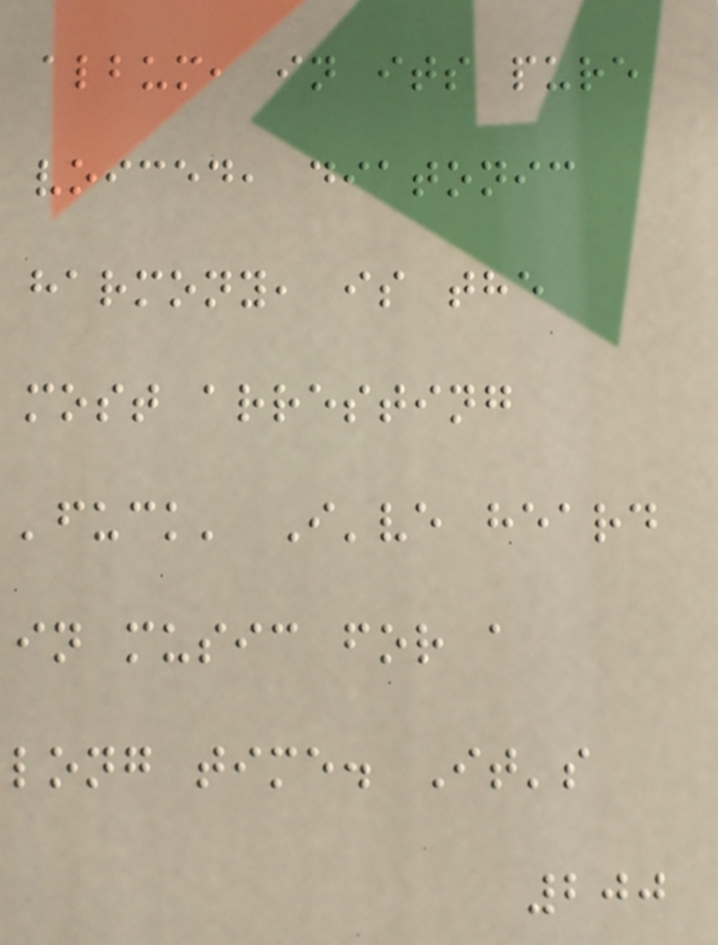album, in its pure
voiced, diatonic
harmony, is the
most arresting
'fuck' I've heard
in music for a
long time. It's
200
